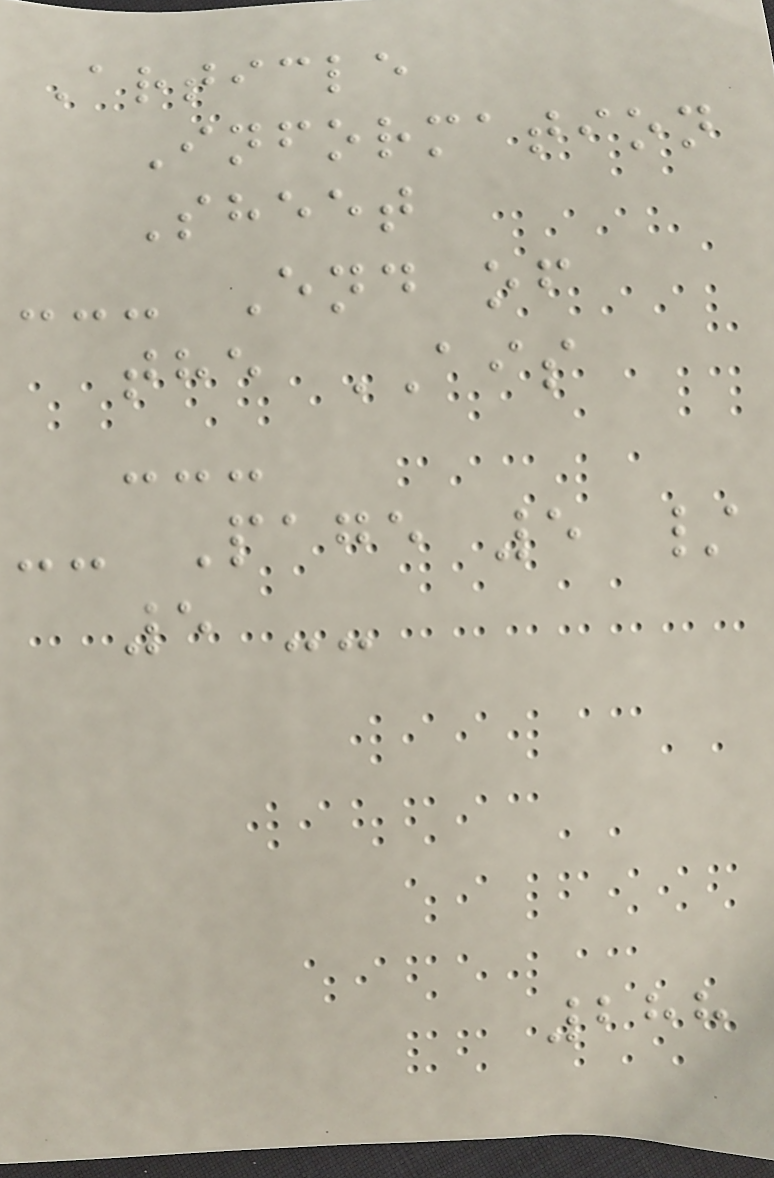Article
Information
Sheet
--- End of
the AIS
---
-- Page 5 /
5 --
288
